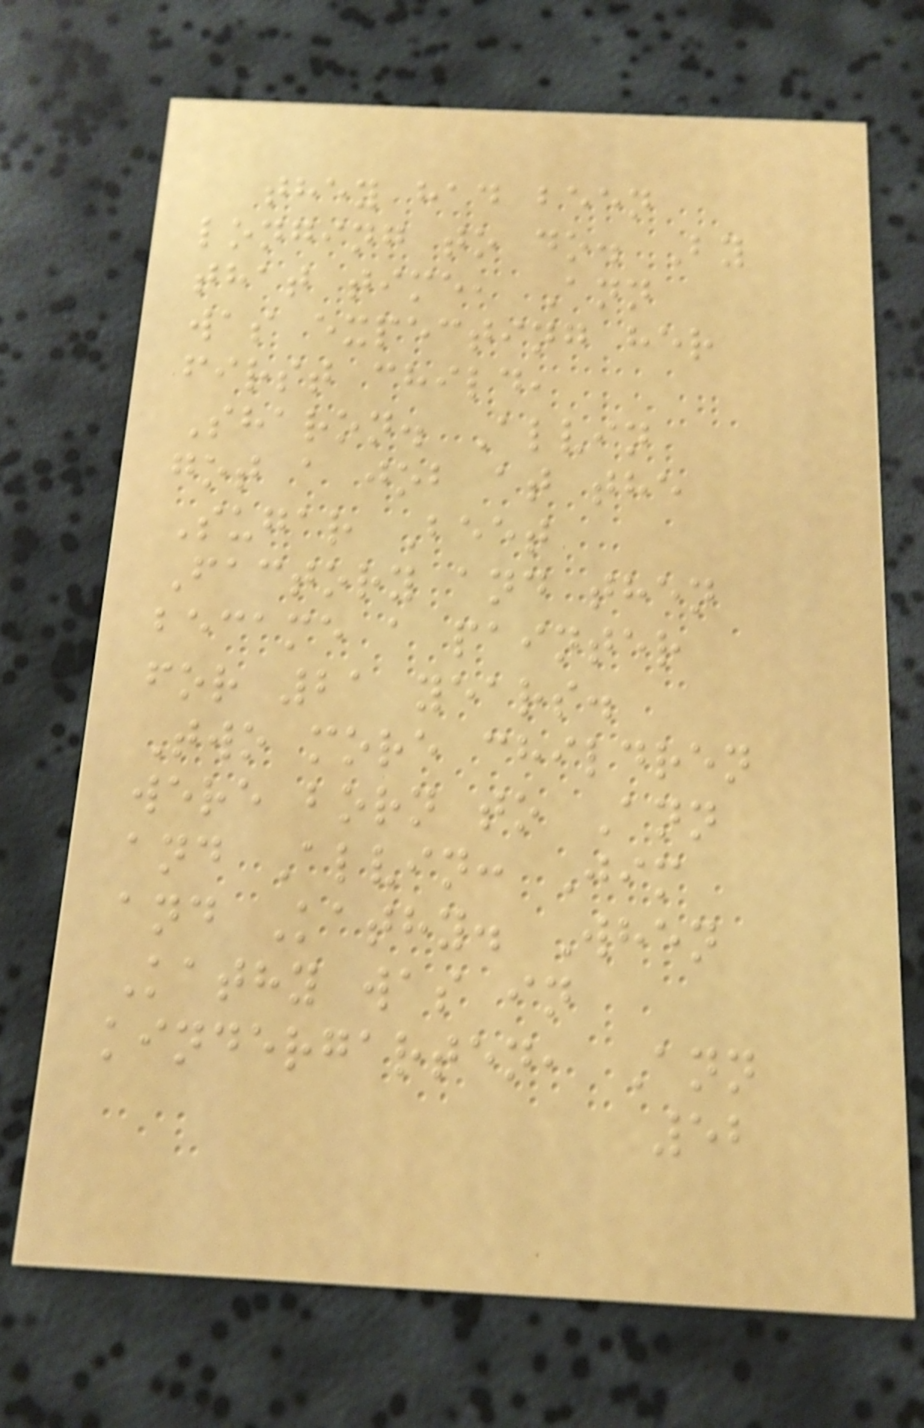they had been
longing to do. By
that time, Ann
was expecting her
first child,
Sharon. Alvin
got a job at the
Sugar Beet
Factory and then
became a painter
for 21 years.
Two more children
were born to Ann
and Alvin: Jim
and Kathy. When
Kathy was in
kindergarten, Ann
52
